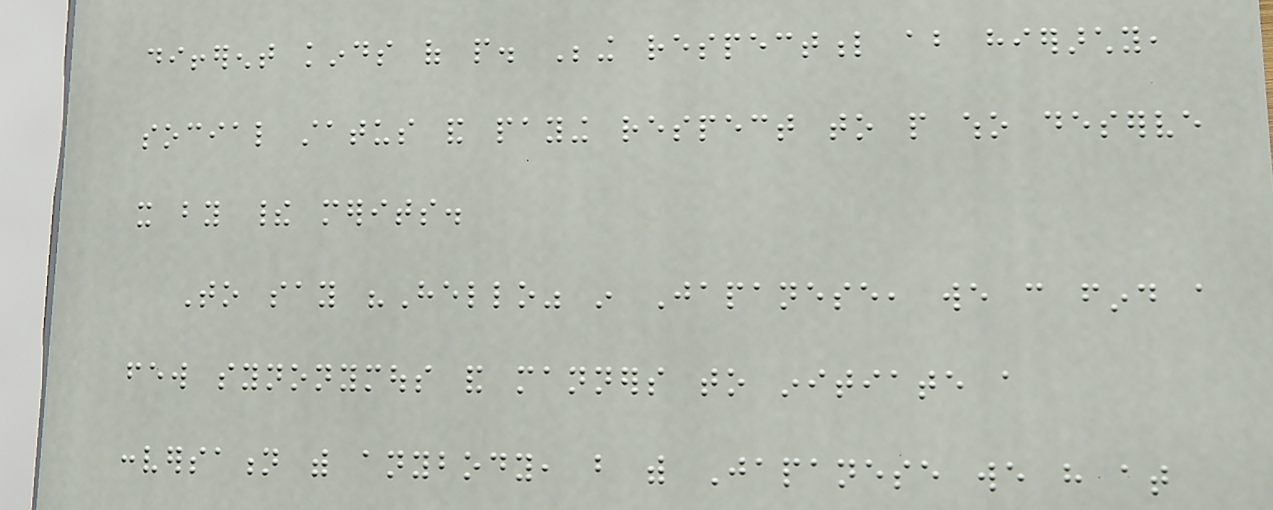different kinds of people. Being respectful about hierarchy,
social status and paying respect to people who deserve
it by their merits.
To say "Hello" in Japanese, we can find a
few synonymous and manners to initiate a
conversation with anybody, but with Japanese we have at
